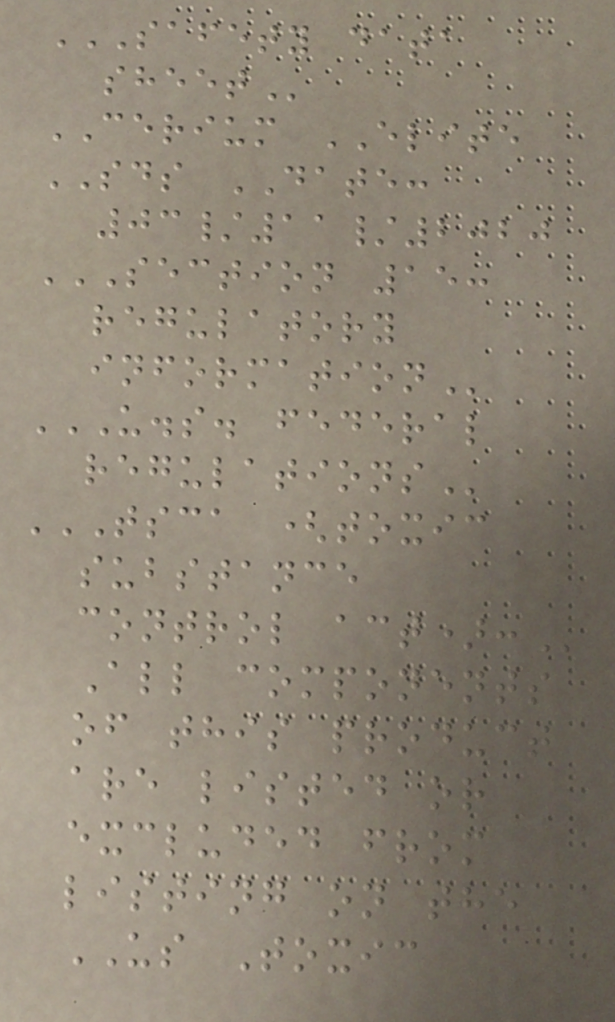SAFETY DATA
SHEET
CERIUM ELITE
SDS DATE:
03/11/2020
SECTION 15:
REGULATORY
INFORMATION
U.S. FEDERAL
REGULATIONS
TSCA (TOXIC
SUBSTANCE
CONTROL ACT):
All components
of this product
are listed or
excluded from
listing on the
US Toxic
